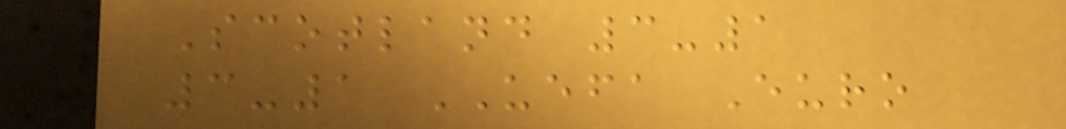Scotland 3-1
3-1 UEFA Euro
